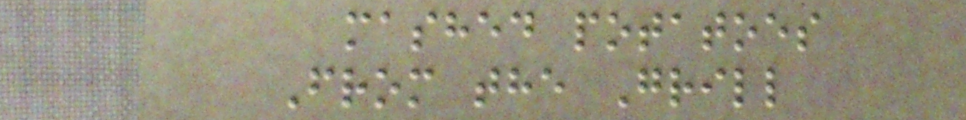mashed potatoes
From the Grill
